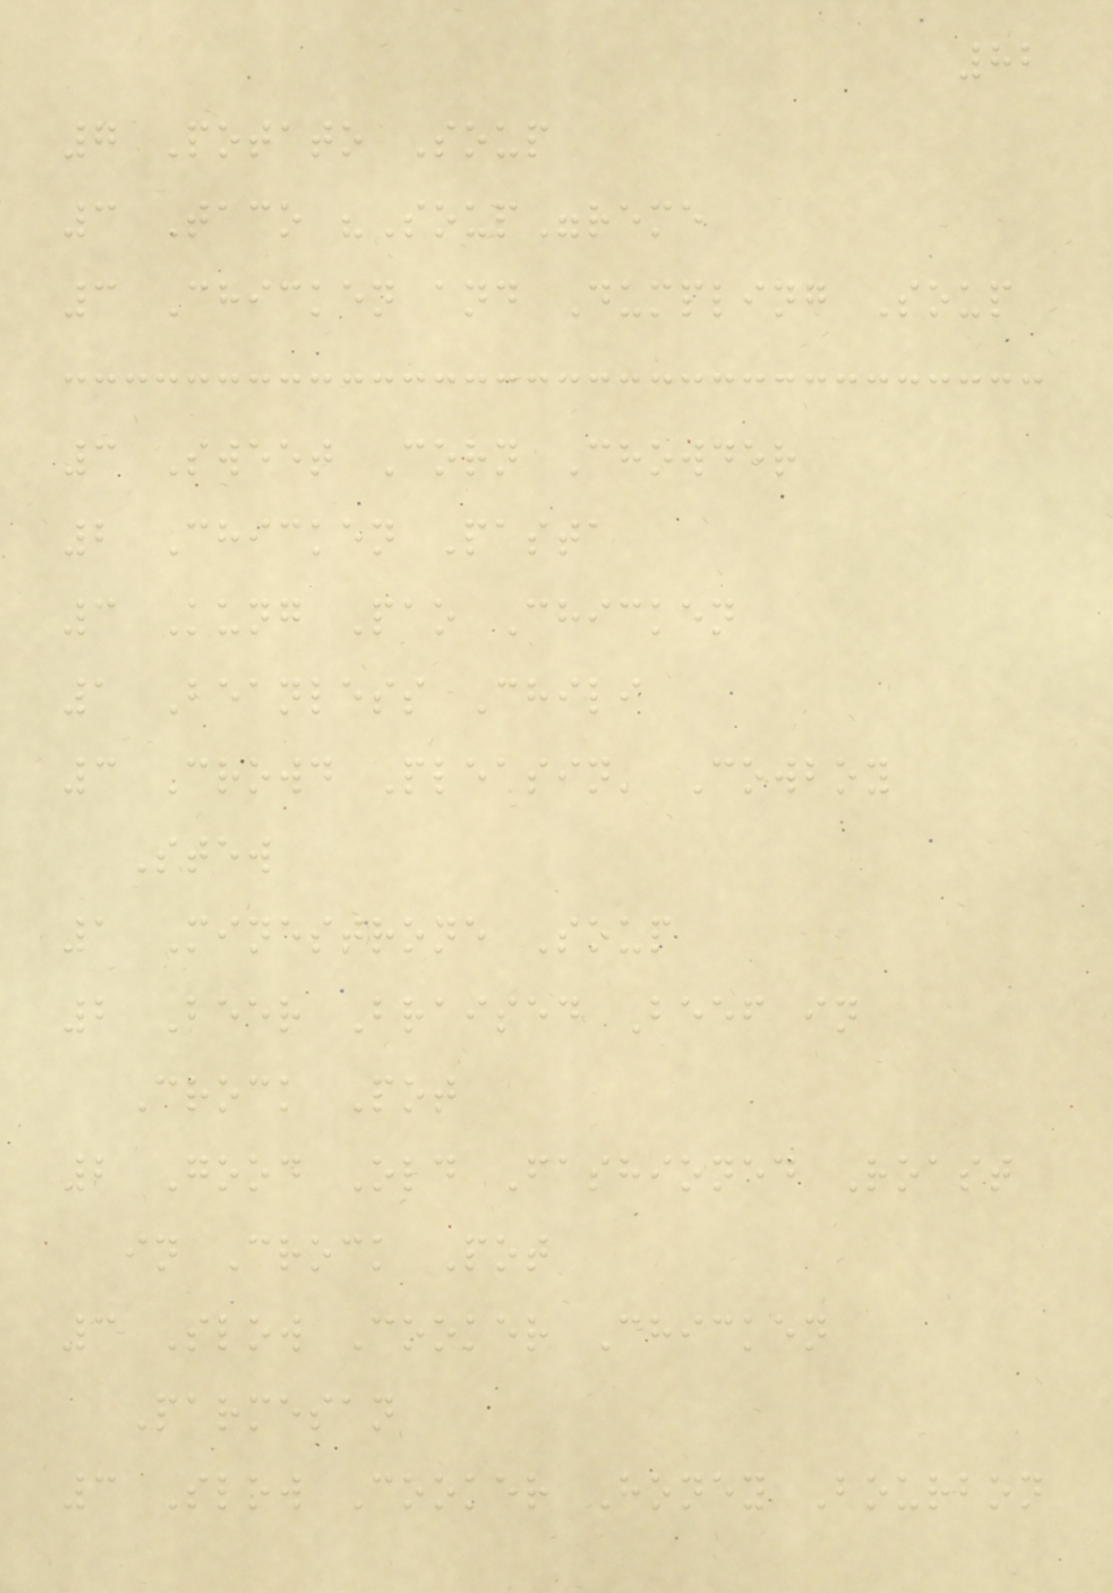82
7 Potato Soup
3 Taco "Soup"reme
3 Chicken and Dumpling Soup
3 Sweet Corn Chowder
2 Chicken Pasta
3 Kung Pao Chicken
1 Beanless Chili
3 Crowd Pleasin' Cowboy
Stew
1 Minestrone Soup
2 Beer Braised Beef in
Crock Pot
2 Good Old Fashioned Roast
in Crock Pot
3 Slow Cooker Chicken
Parmesan
3 Slow Cooker Honey Bourbon
